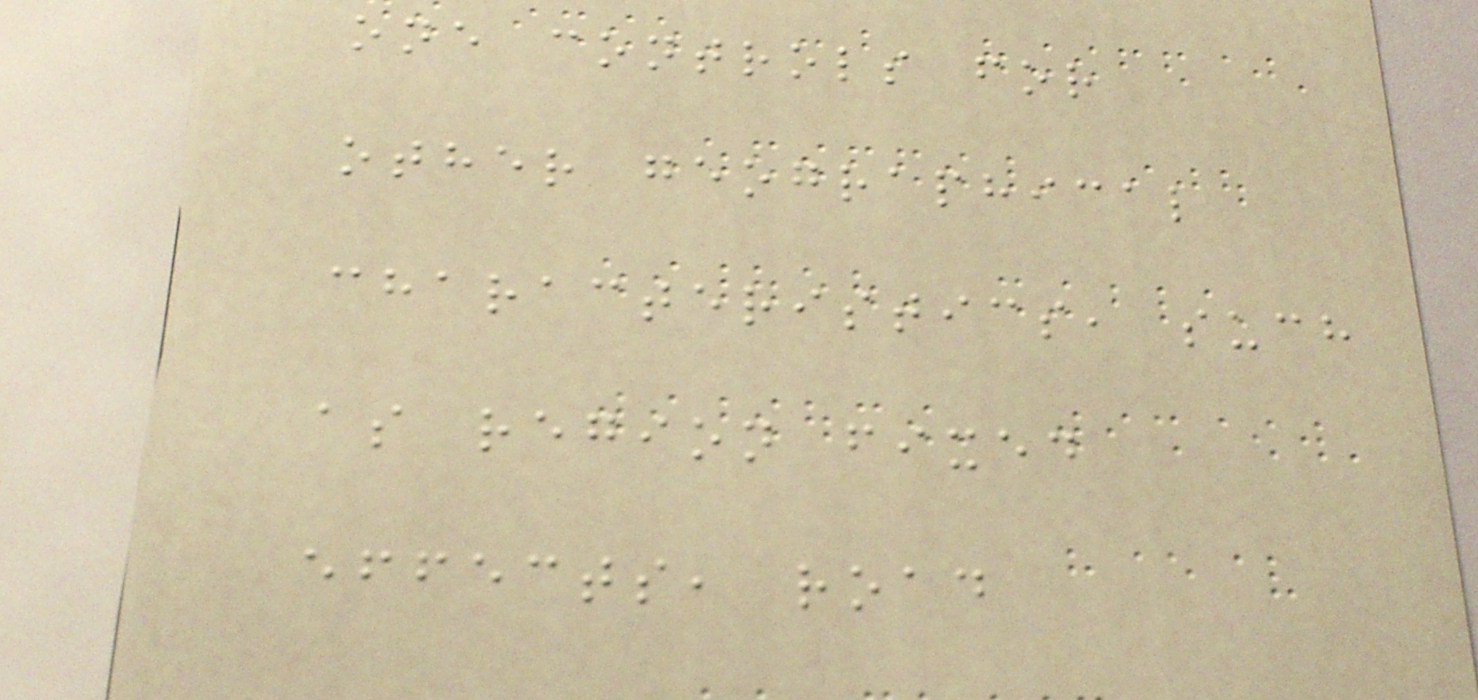one controls for
other geographical
characteristics, such
as region fixed
effects, road
